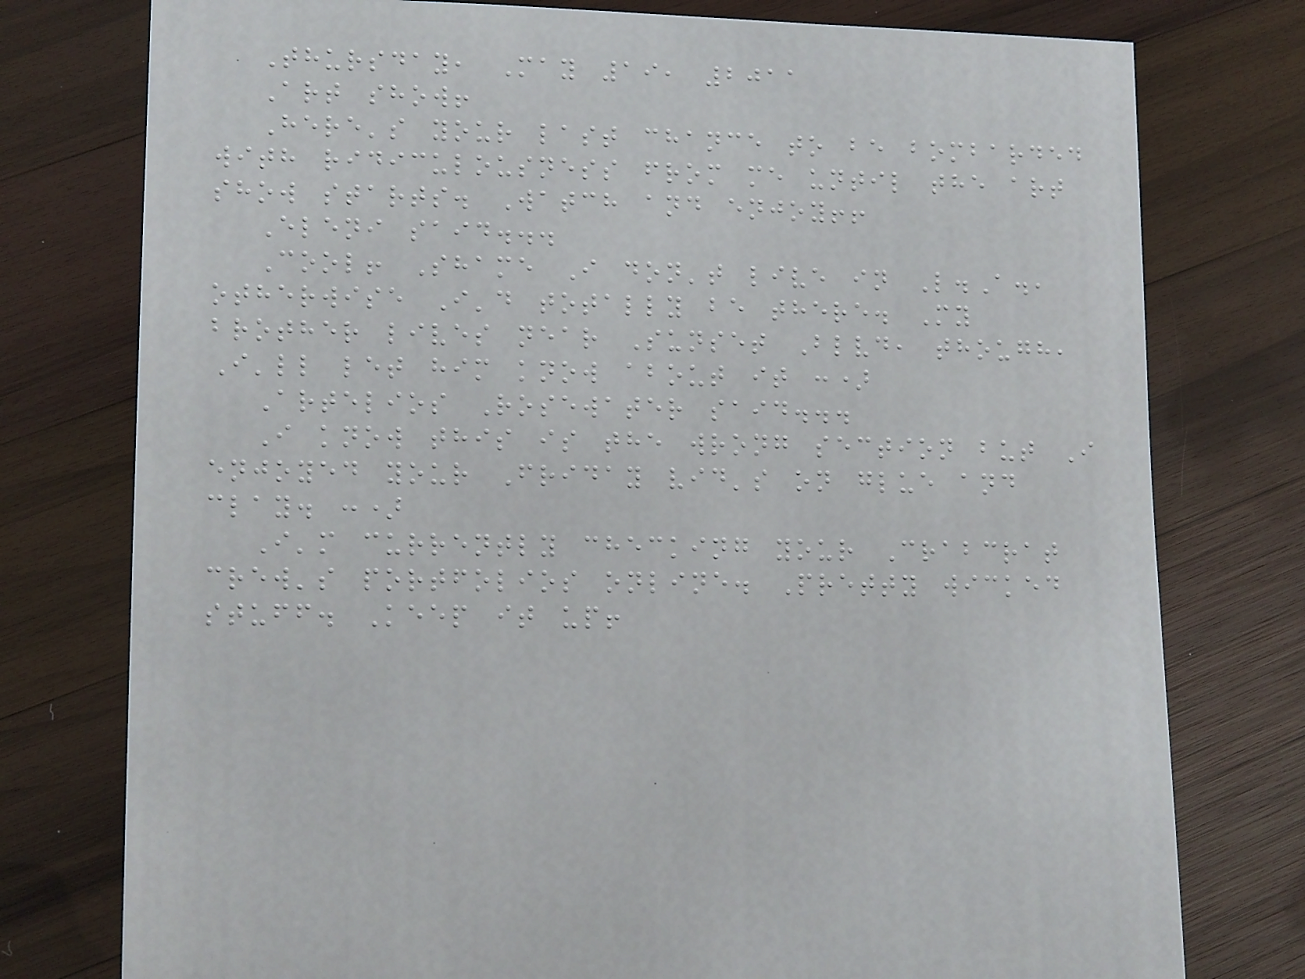Thursday, May 19, 2011
Art show!
Here's your last chance to be bombarded
with ridiculousness from me until the art
show starts. Watch and enjoy!!
Eleni said...
Cool! Shame I don't live in L.A.,
otherwise I'd totally be there. My
brother lives near Sunset Blvd, though,
I'll let him know about it :)
Artelios Rosewater said...
I know this is the wrong section but I
enjoyed your Friday vid's on glue and
clay. :)
I'm currently checking your Crabcrat
crew's portfolios online. Pretty wicked
stuff. Keep it up!
